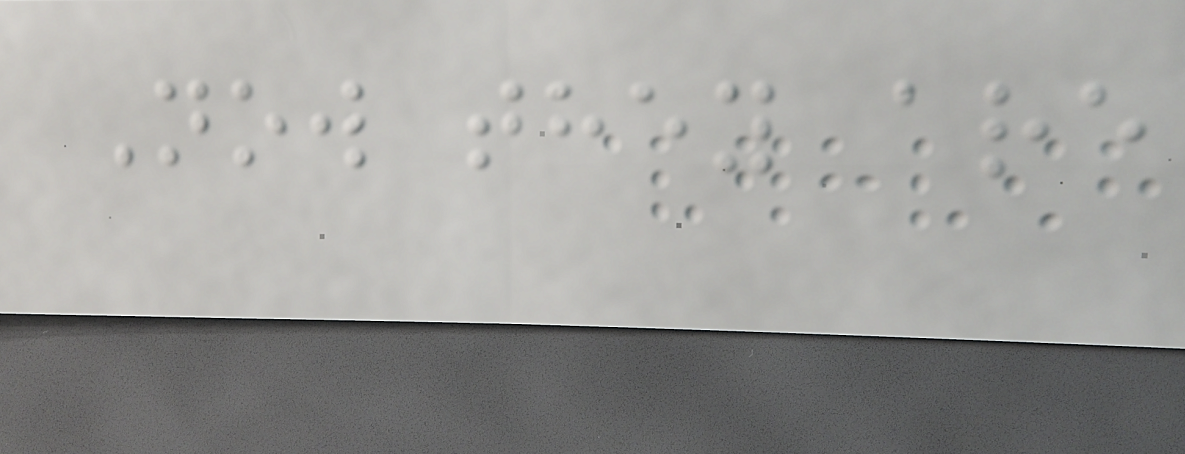Now they are
